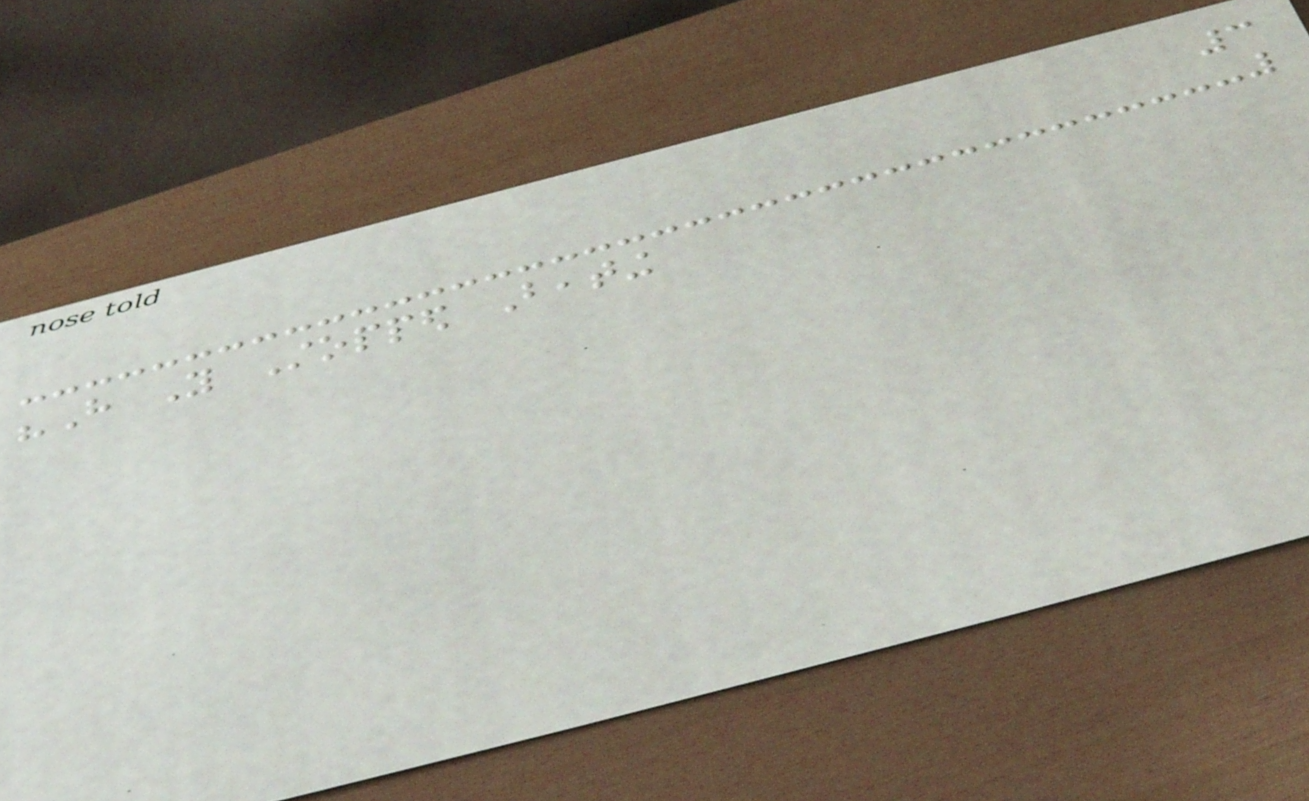3
"Have You Stopped Beating
